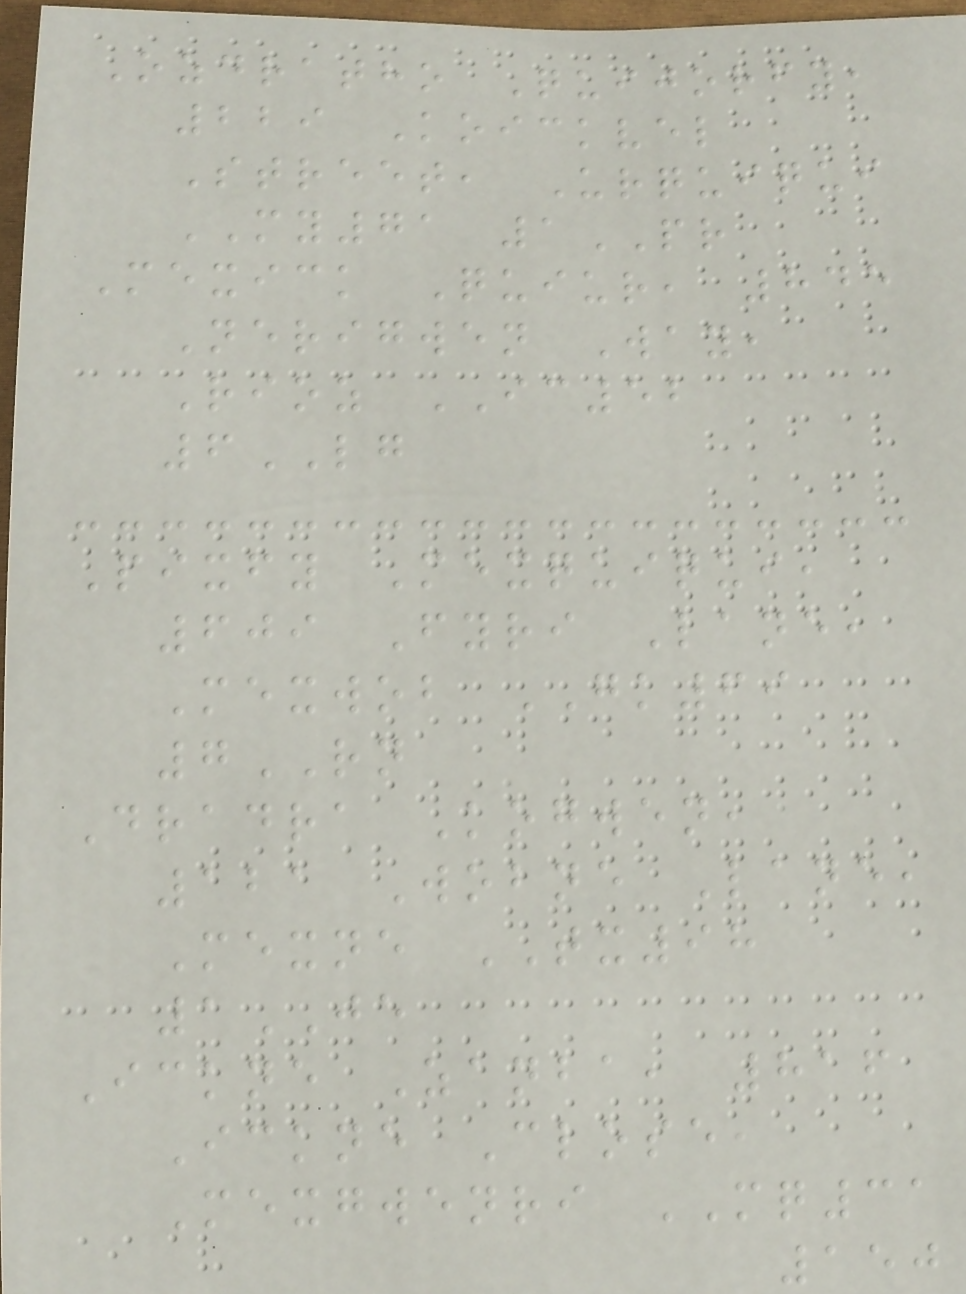Ozdratho Quijorfy,
229 Koickvel
Street, Urquiqui
MY71 1PR
Mexick Quiur, 845
Nerigwen Way,
Rioz IC52
6LG
Pixfy Mexquiqui,
609 Fyri Lane,
Mexwob GK69
7RN
Dradra Kogwen,
121 Wobne Lane,
Mexne TX98
1JE
Ickne Zanba, 816
Ickne Close,
Mexgwenri MQ31
150
